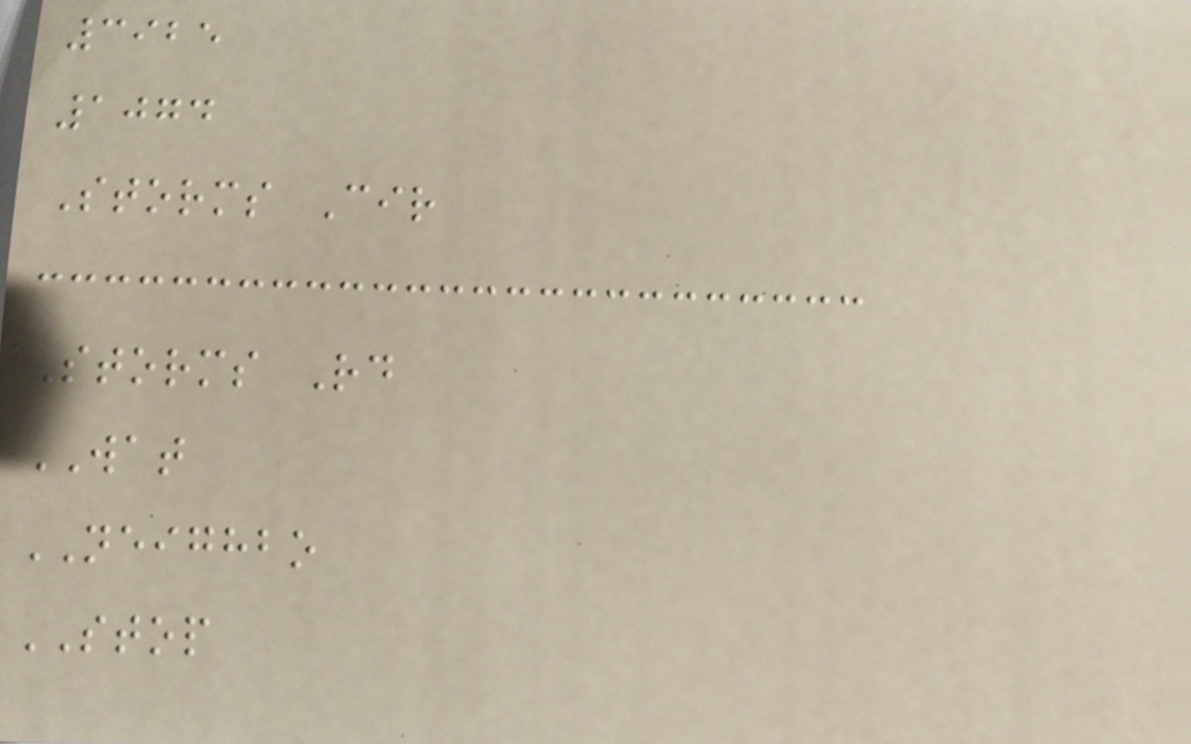3925
1074
Storms Cir
Storms Rd
WAT
NEIGHBO
STOP
